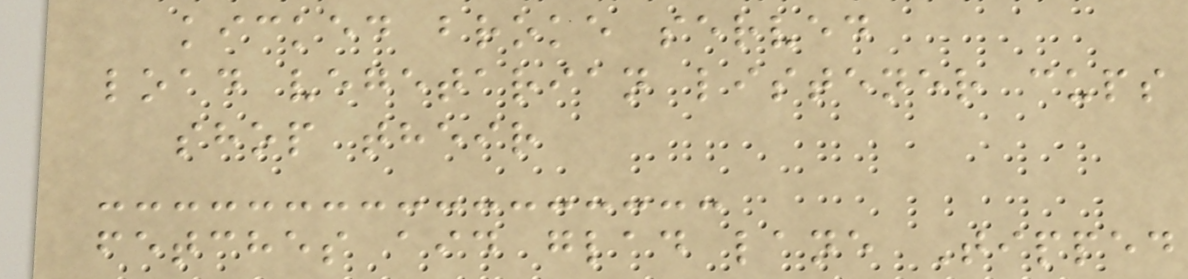kicked broke served
load vegetarian listener cups
shop their
fetches aid glad lane Tipped
